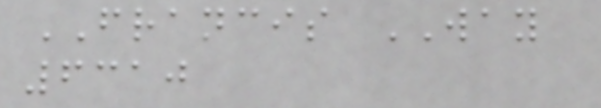FRANCIS WAY
6310
